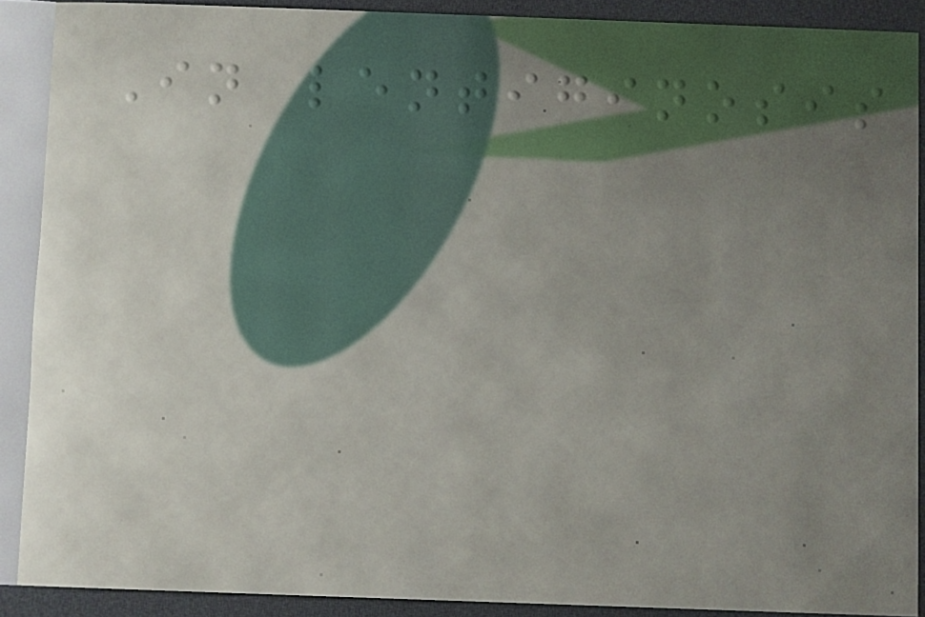In lentiginosis
